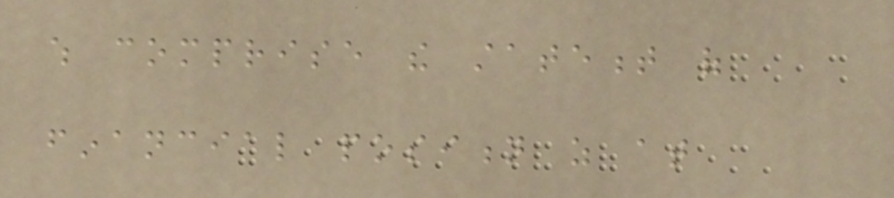which comprise the statement of
financial position as at
